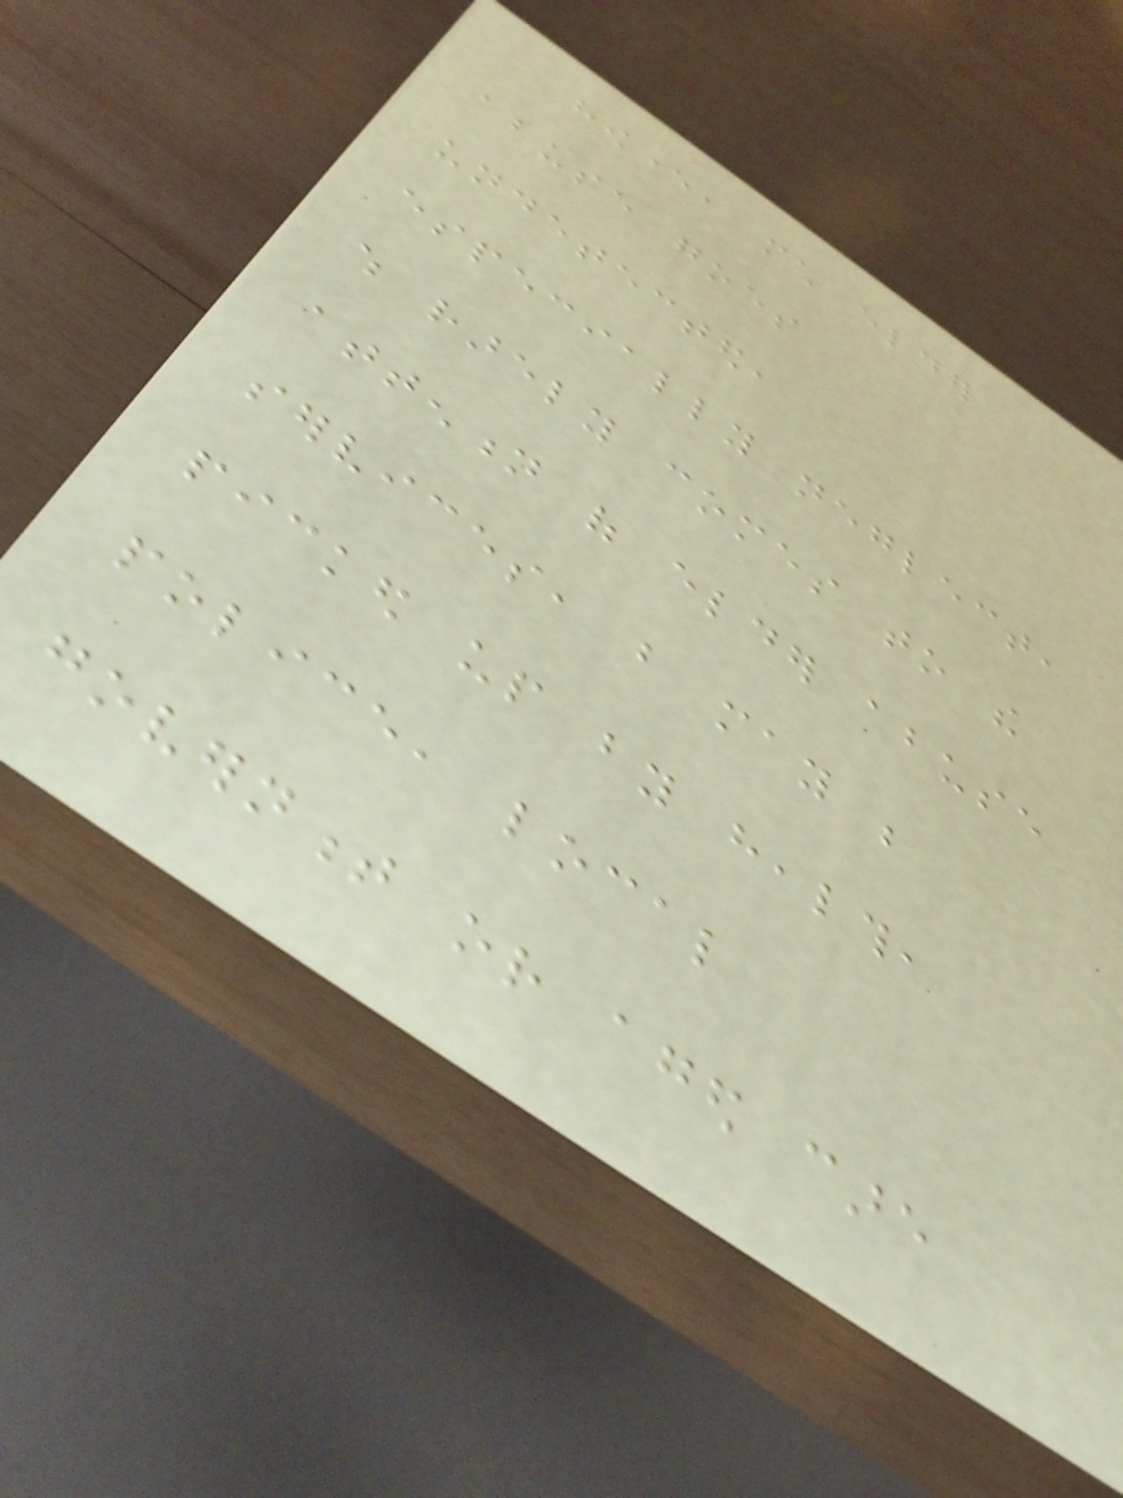however, much elder
abuse goes
undetected,
especially neglect,
which rarely comes to the
attention of elder abuse
services, but may be
picked up by health,
police, local
government or aged care
